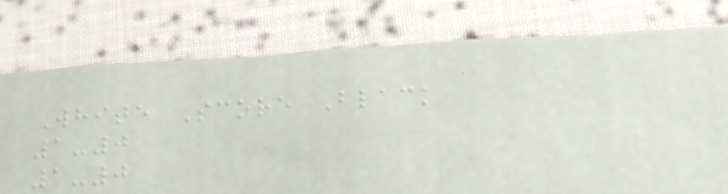White Score Black
1-0
1-0
